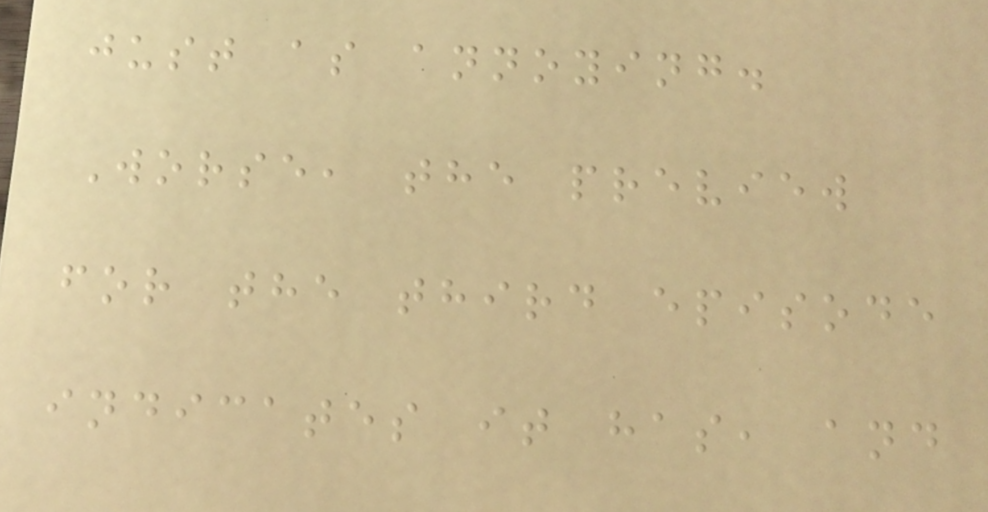just as annoying.
Worse, the preview
for the third episode
indicates it has, and
